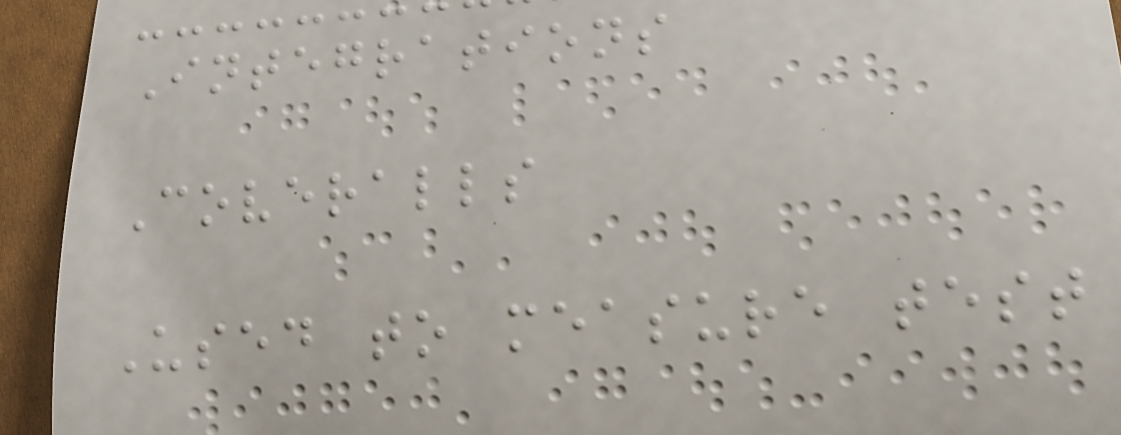Integrations
Coveralls
Used to measure test
